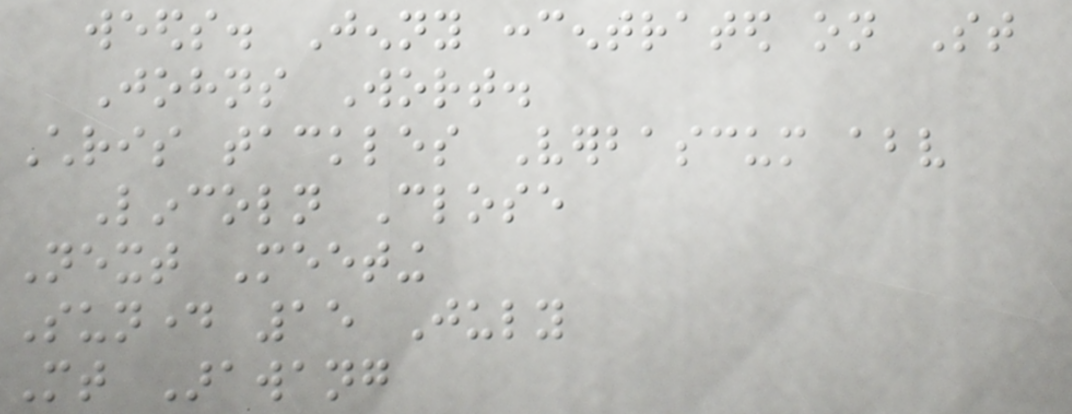weeds. Jenny concentrated on St
Johns Wort.
Chris tackles Verbascum above
Lincoln Close
Next Meeting
Sunday 15 July
Mt Arawang
